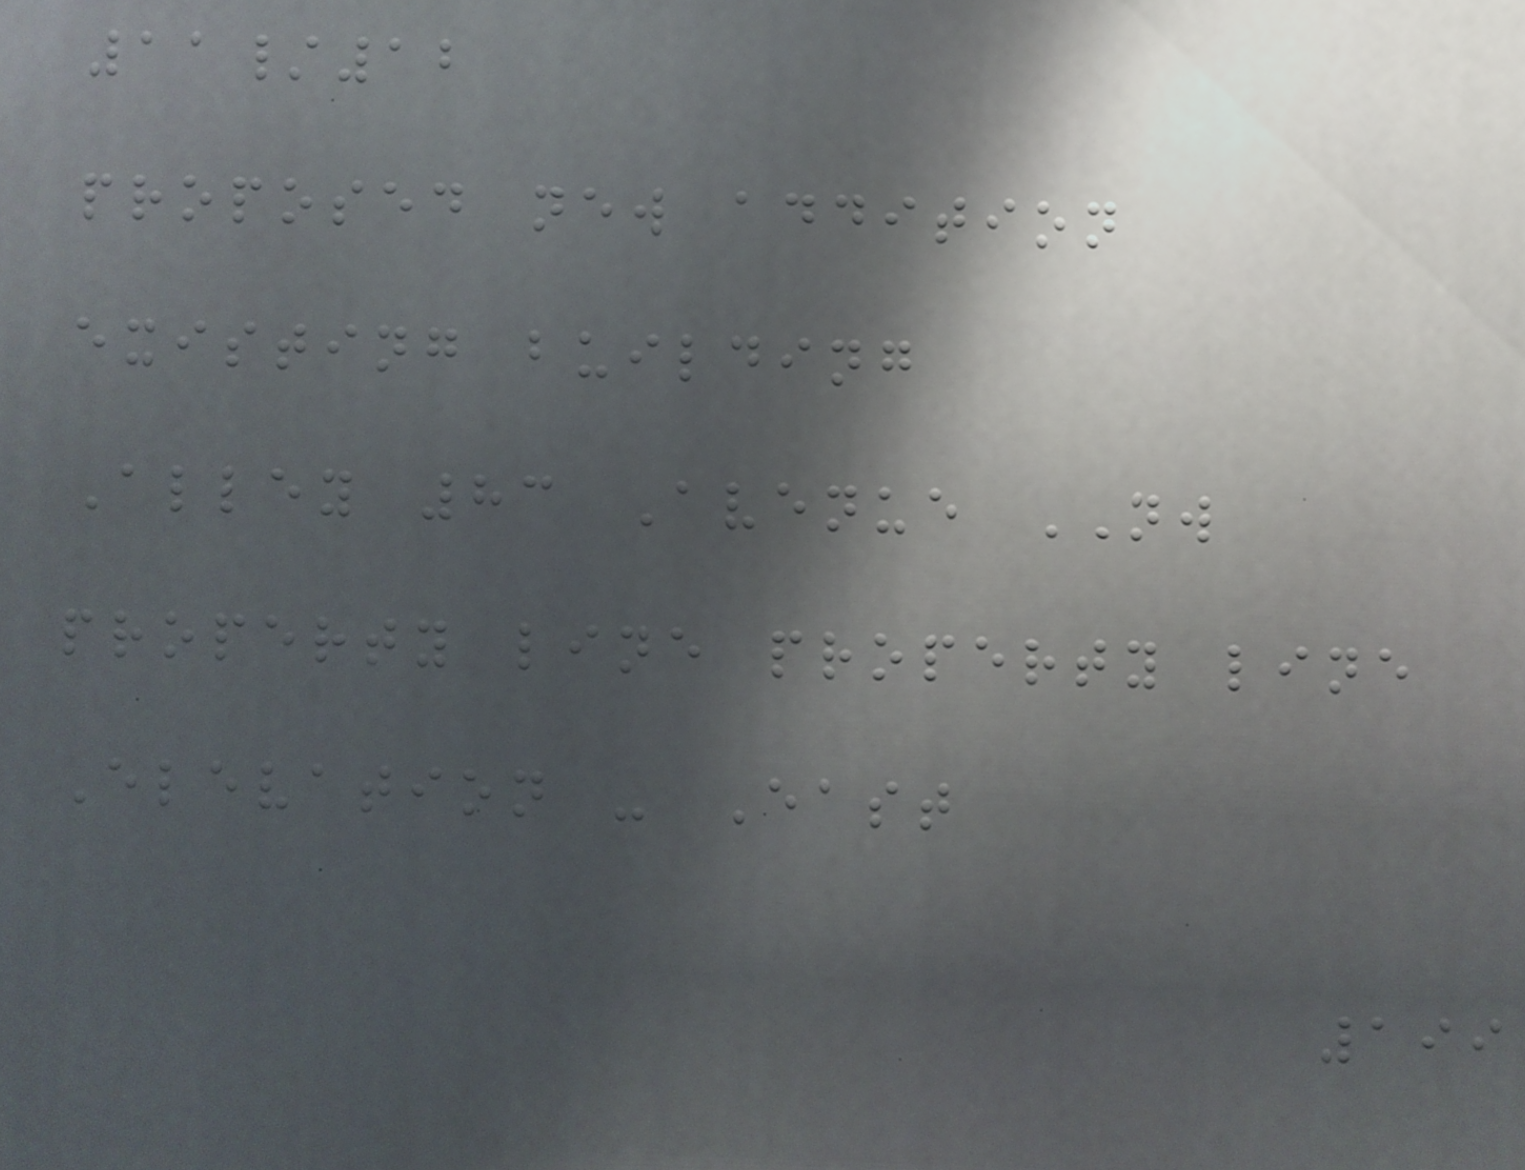11/12
proposed new addition
existing building
Alley 83 Avenue NW
property line property line
Elevation - East
199
